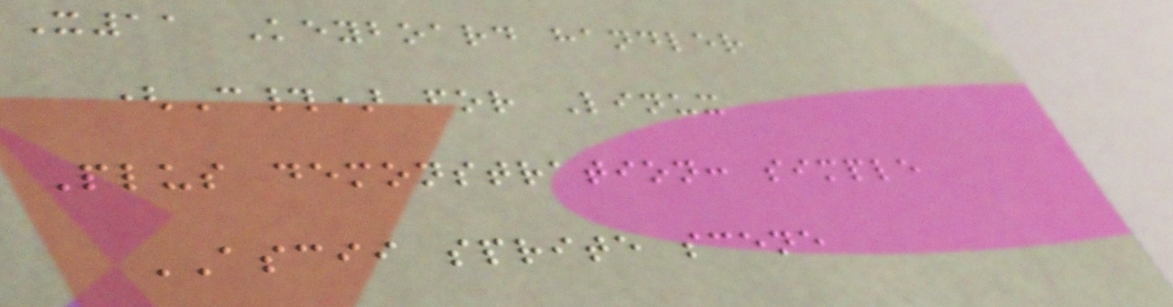X11 Keyboard handler
(C#) for Linux
Plus demonstration: simple
ASCII sprite scene
